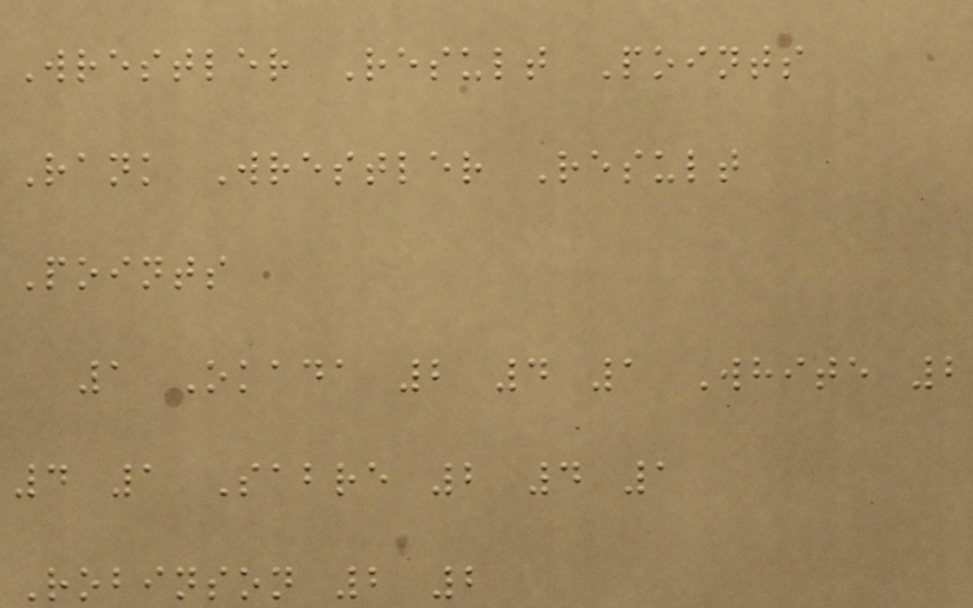Wrestler Result Points
Rank Wrestler Result
Points
1 Okada 2 4 1 White 2
4 1 Sabre 2 4 1
Robinson 2 2
